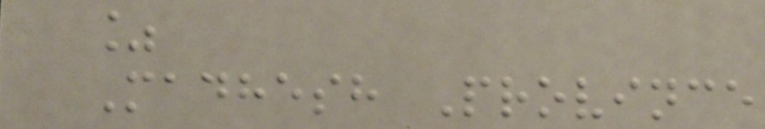%
Madhesh Province
